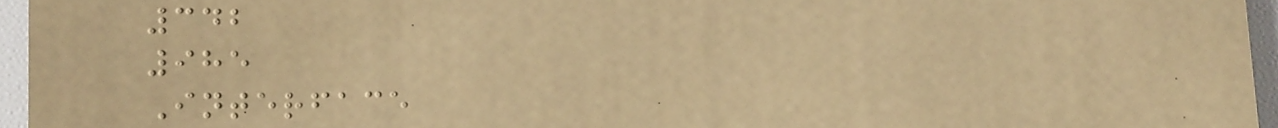342
985
Interface
